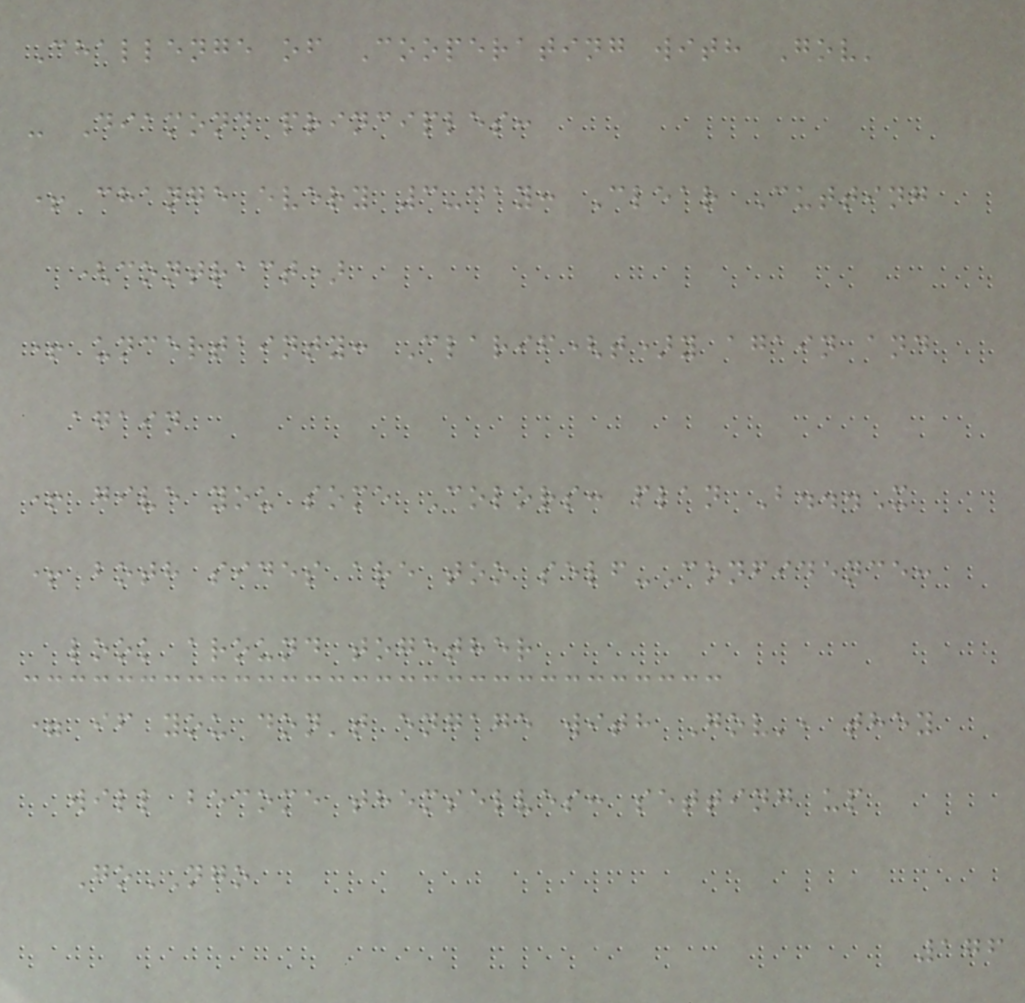Challenge of Cooperating with Gov'
- Diamond principles:
+ change every 3-day: Clear Cutting
(contract)
+ uncertainty: Clarif(t)y again and
again
+ give you some Colors: plan B...X
+ both sides are too self-Confidence:
look around together
= if you don't engage with Gov', they
will become themselves: setting up
GoNGO
176
